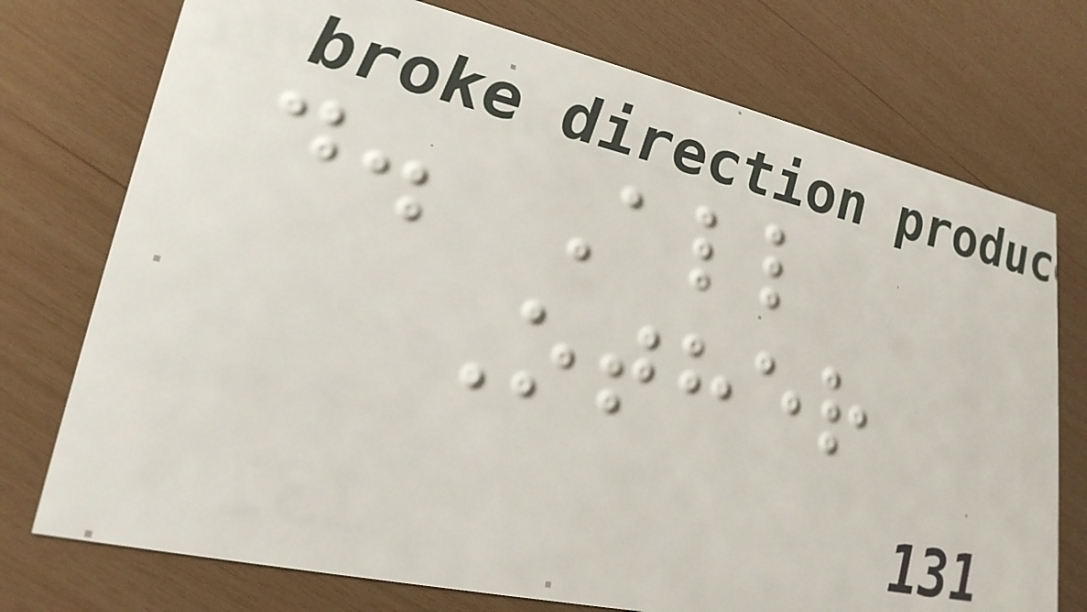d. All
Other
